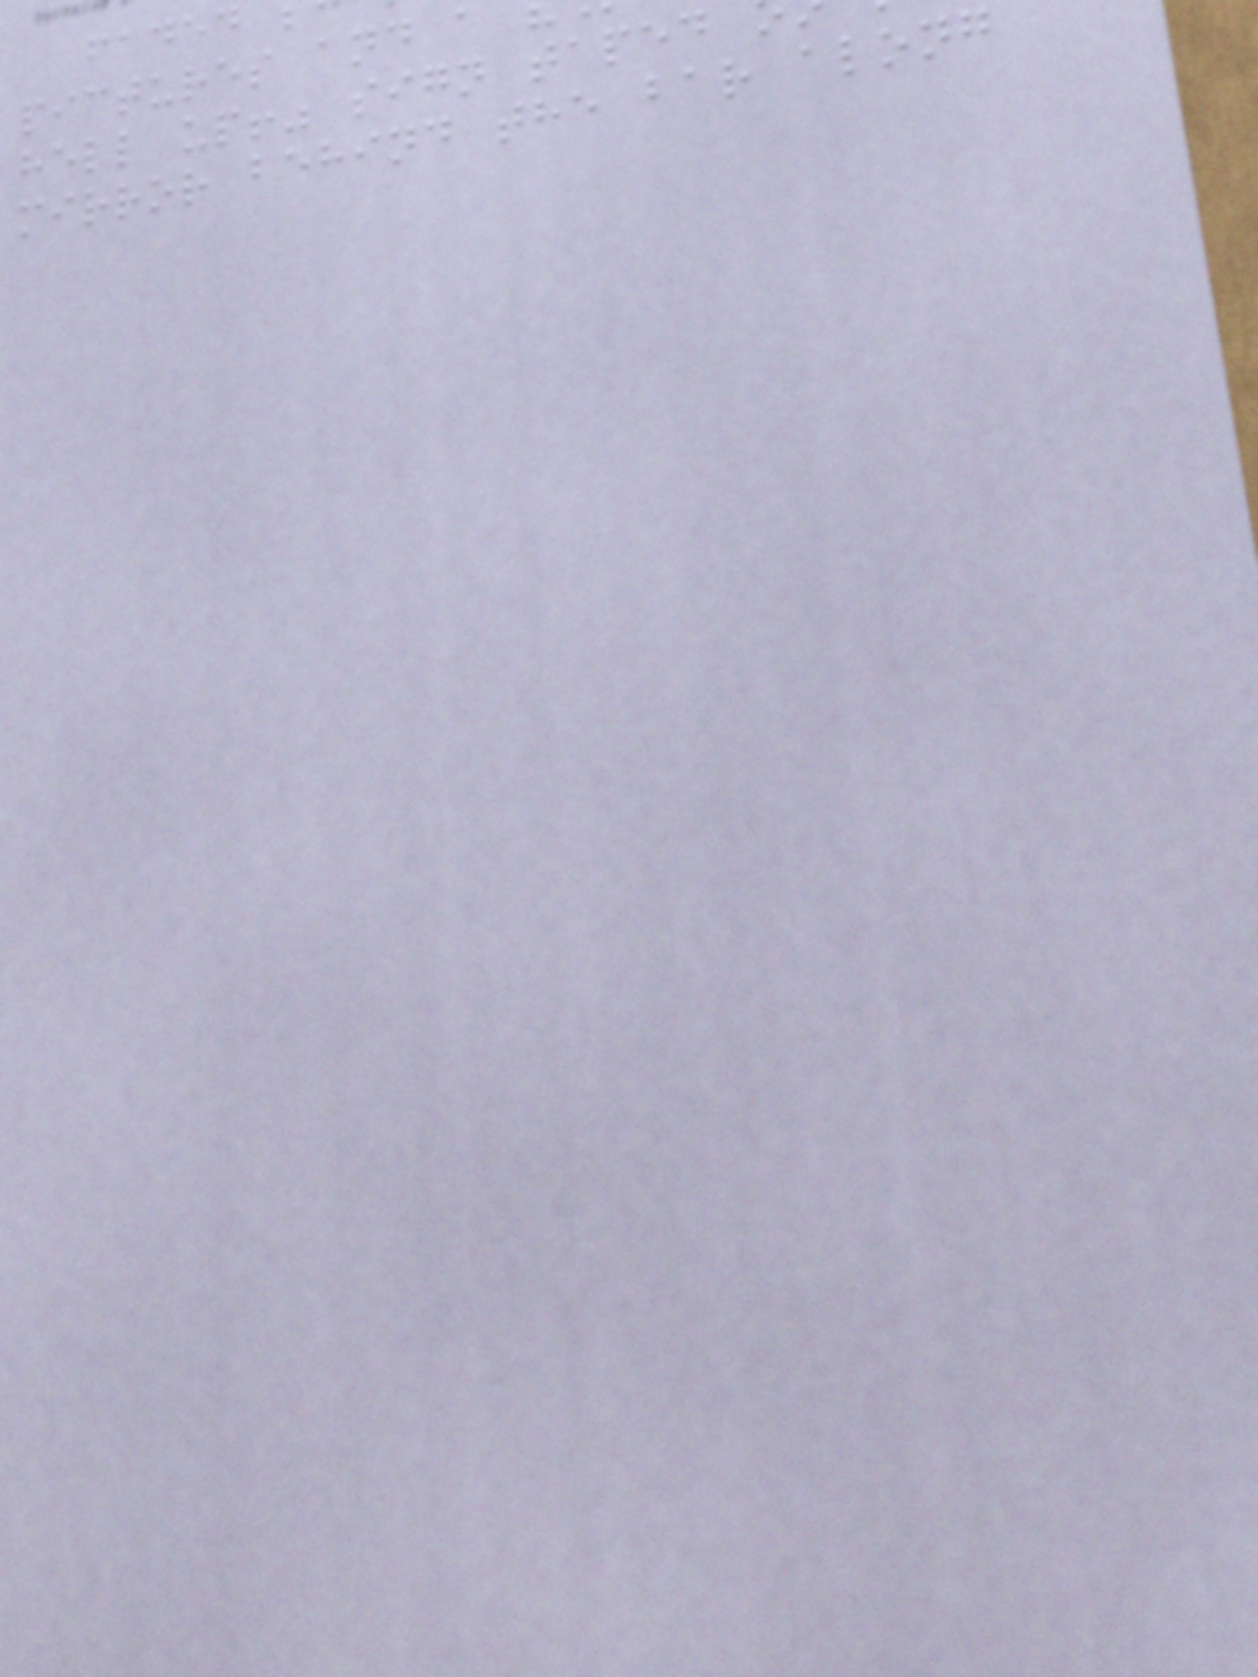pictures and a
hell up!" sign taped
mirror behind the bar along
